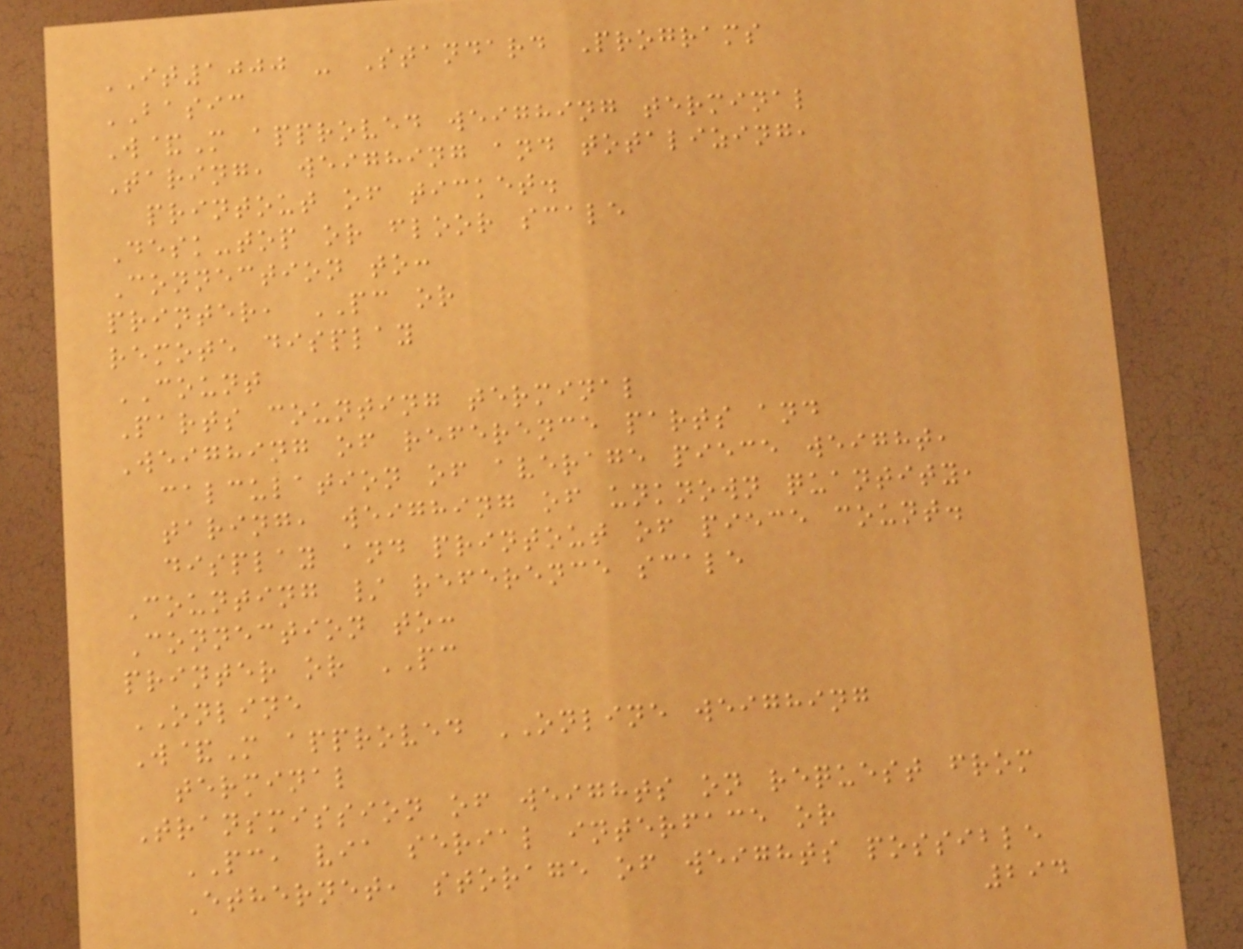IT1000 - Standard Programs
BASIC
W&M approved weighing terminal
Taring, weighing and totalizing,
printout of ticket.
Desk-top or floor scale
Connection to:
printer, PC or
remote display
COUNT
Parts counting terminal
Weighing of reference parts and
calculation of average piece weight,
taring, weighing of unknown quantity,
display and printout of piece count.
Counting / reference scale
Connection to:
printer or PC
ONLINE
W&M approved ONLINE weighing
terminal
Transmission of weights on request from
PC, via serial interface or
Ethernet, storage of weights possible
294
